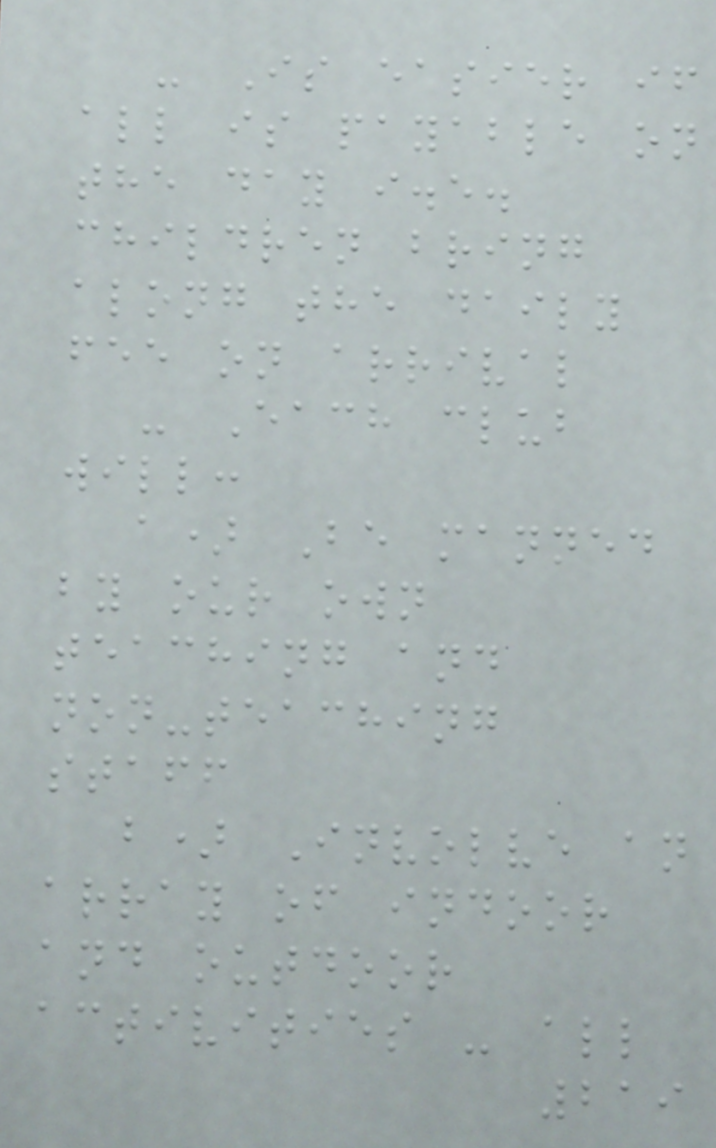- Is easier if
all is payable on
the day i.e.
children bring
along the daily
fee on arrival
- Each club
will:
a) Be manned
by our own
teaching and
non-teaching
staff
b) Involve an
array of indoor
and outdoor
activities - all
219
